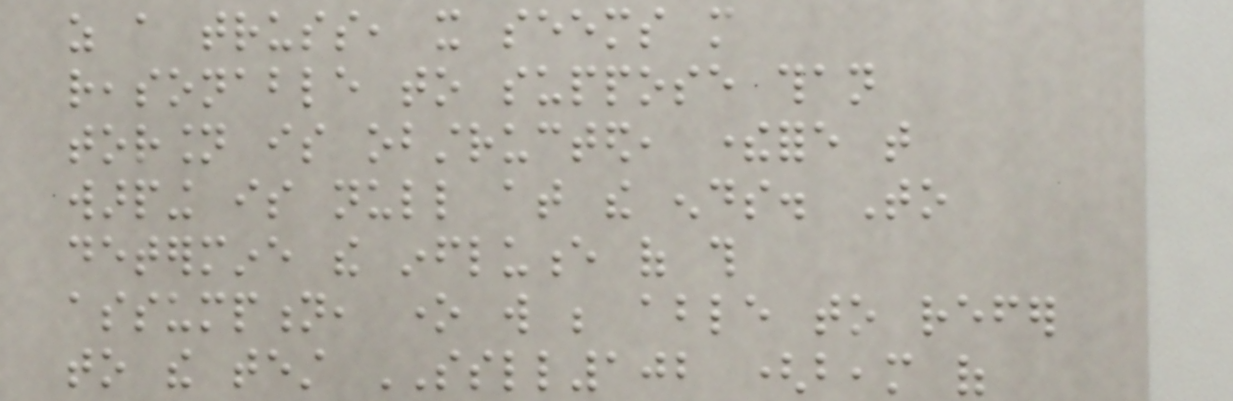as a truss, it seems more
reasonable to suppose than
torsion is obstructed, therefore that
warping is null at the ends. To
determine the influence of this
assumption, one will be able to refer
to the test SSLL102 (beam of
